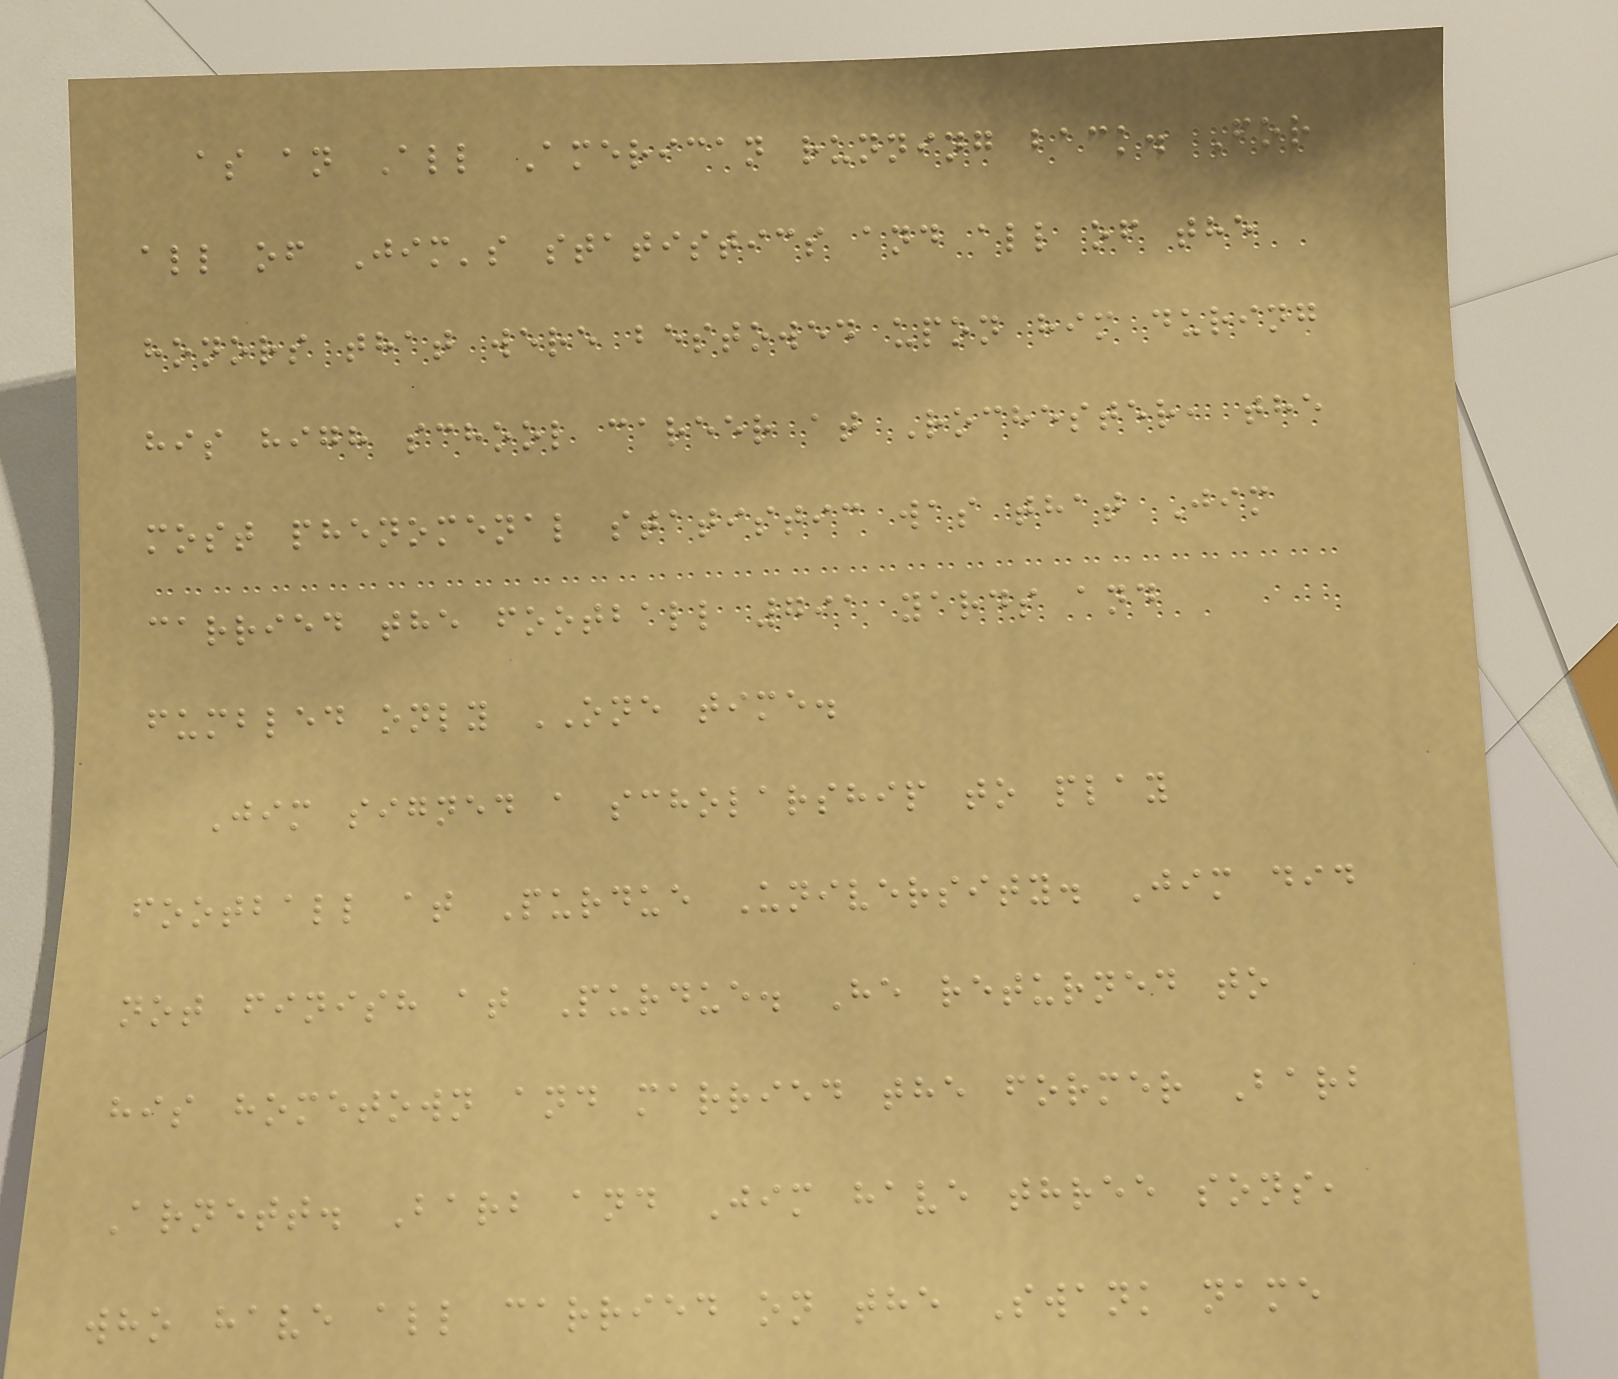as an All American running back. For
all of Jim's statistics and all of the
honors that were bestowed upon him during
his high school career at Rochester, the
most phenomenal statistic was that Jim
carried the football 791 yards and
fumbled only ONE time.
Jim signed a scholarship to play
football at Purdue University. Jim did
not finish at Purdue. He returned to
his hometown and married the former Barb
Arnett. Barb and Jim have three sons,
who have all carried on the Swank name
